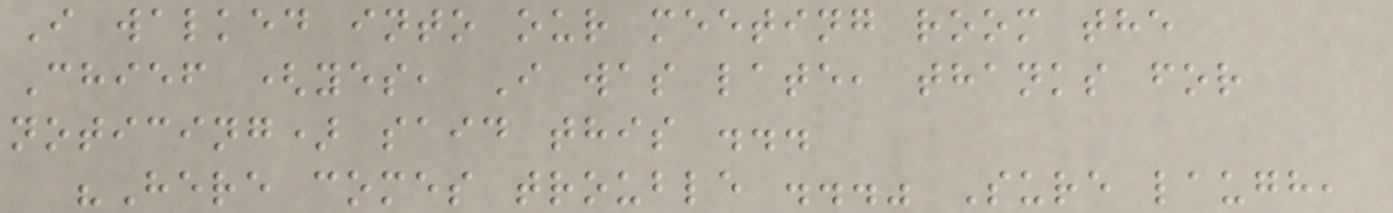I walked into our meeting room the
Chief (yes, I was late, thanks for
noticing) said this ...
"Here comes trouble ..." Sure laugh,
